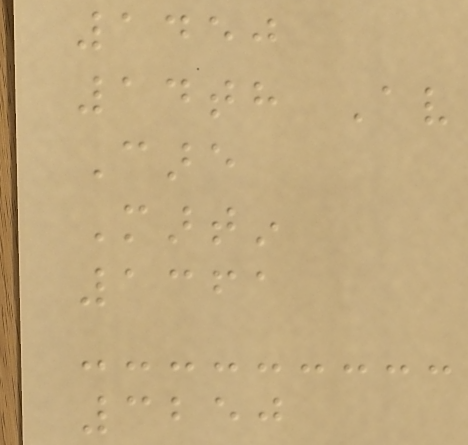1450
14th Av
Care
Martin
1361
3250
